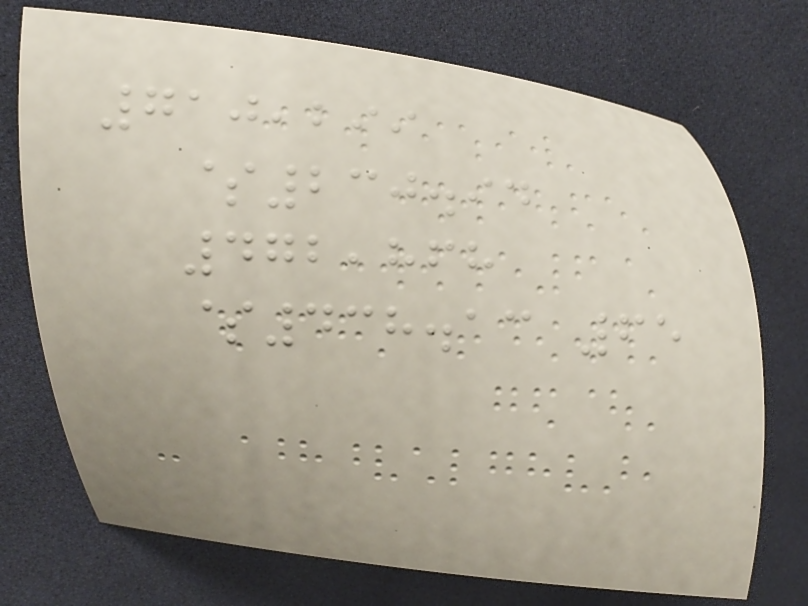710,299
$230.94
472,868
$438.13 65
